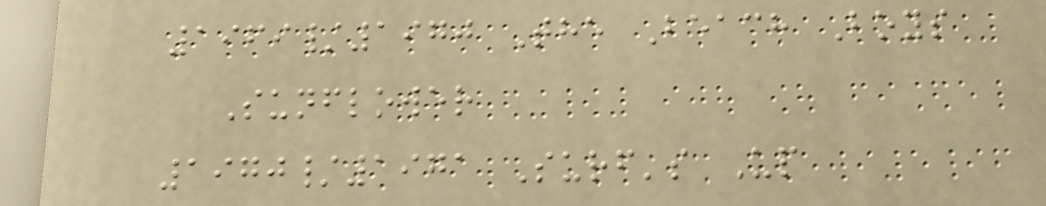1969/1970 The Beach Boys
Sunflower
1970/1971 Surf's Up
